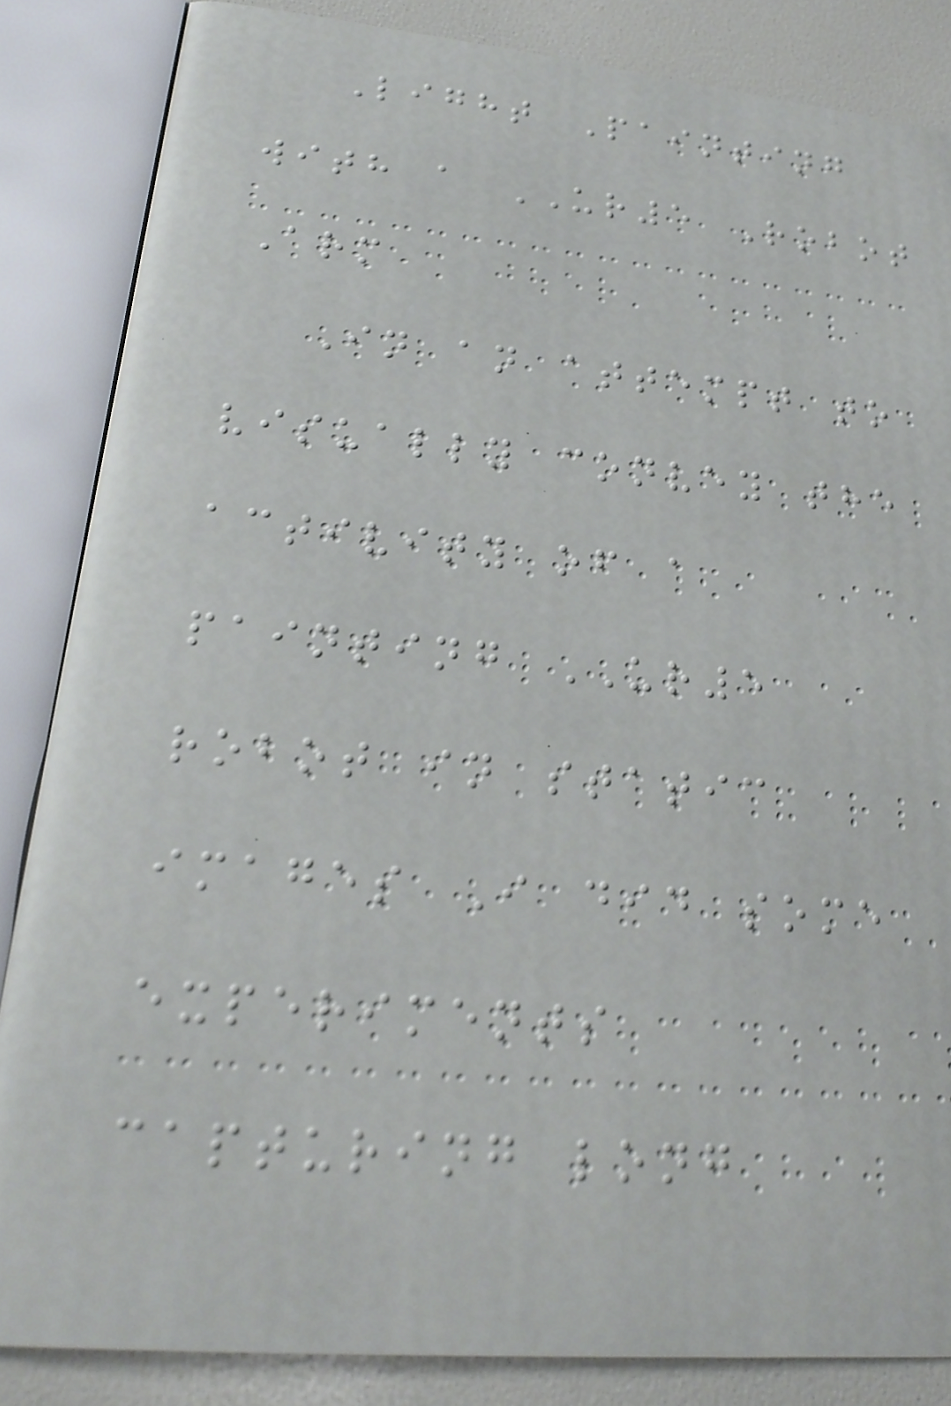Light Painting
with a UR5 Robot
Arm
In an attempt to
visually convey the
activity of a
painting UR5
robot in static
images I did some
experiments
capturing long
